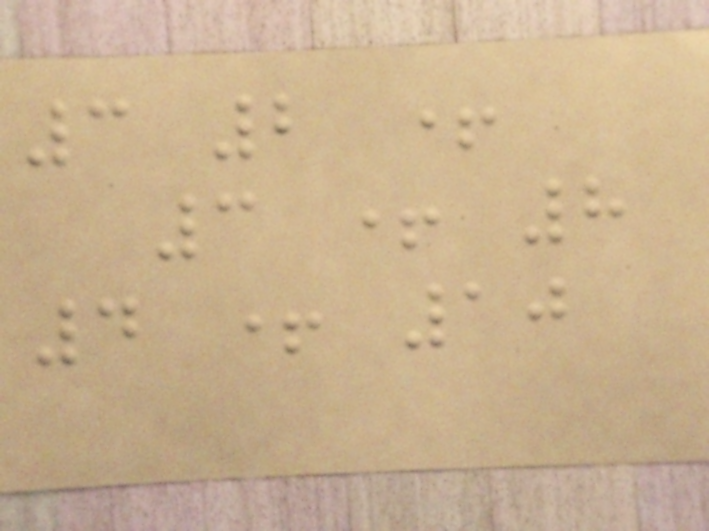3 2 +
3 + 8
4 + 10
